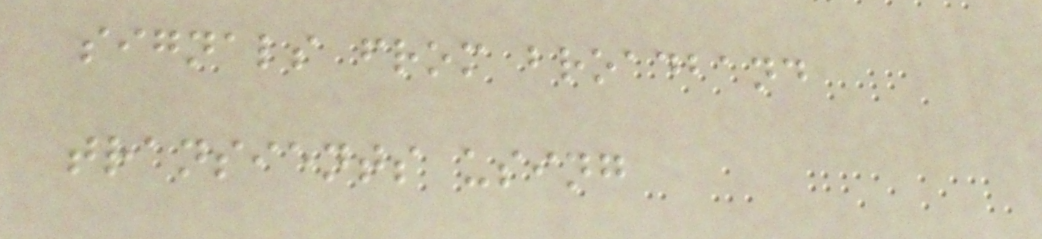signals from broadband
transients using
